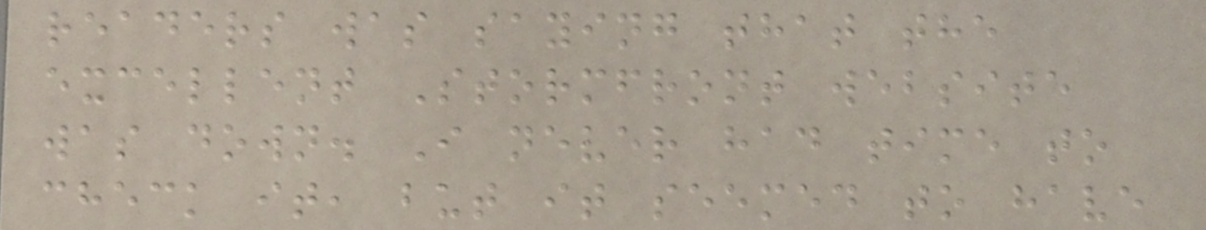readers was saying that the
excellent Stormfront website
was down. I never had time to
check it, but it seemed to have
